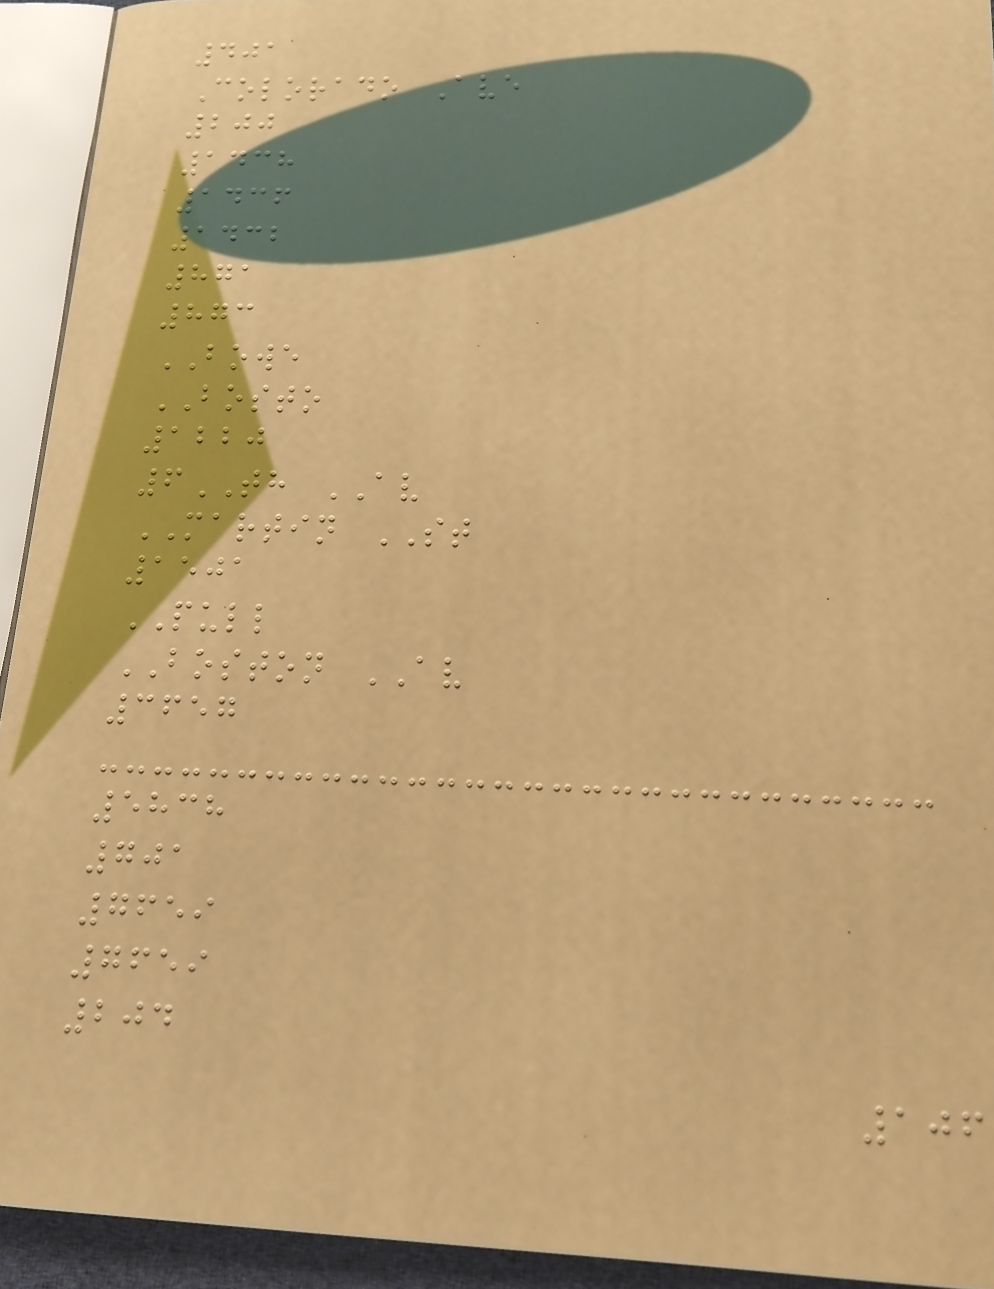401
Colorado Ave
200
1438
1436
1432
871
873
BOWE
BOSTO
1220
6TH AV
MARTIN ST
1501
PULL
BOSTON AV
3657
5838
701
7659
7659
204
106
